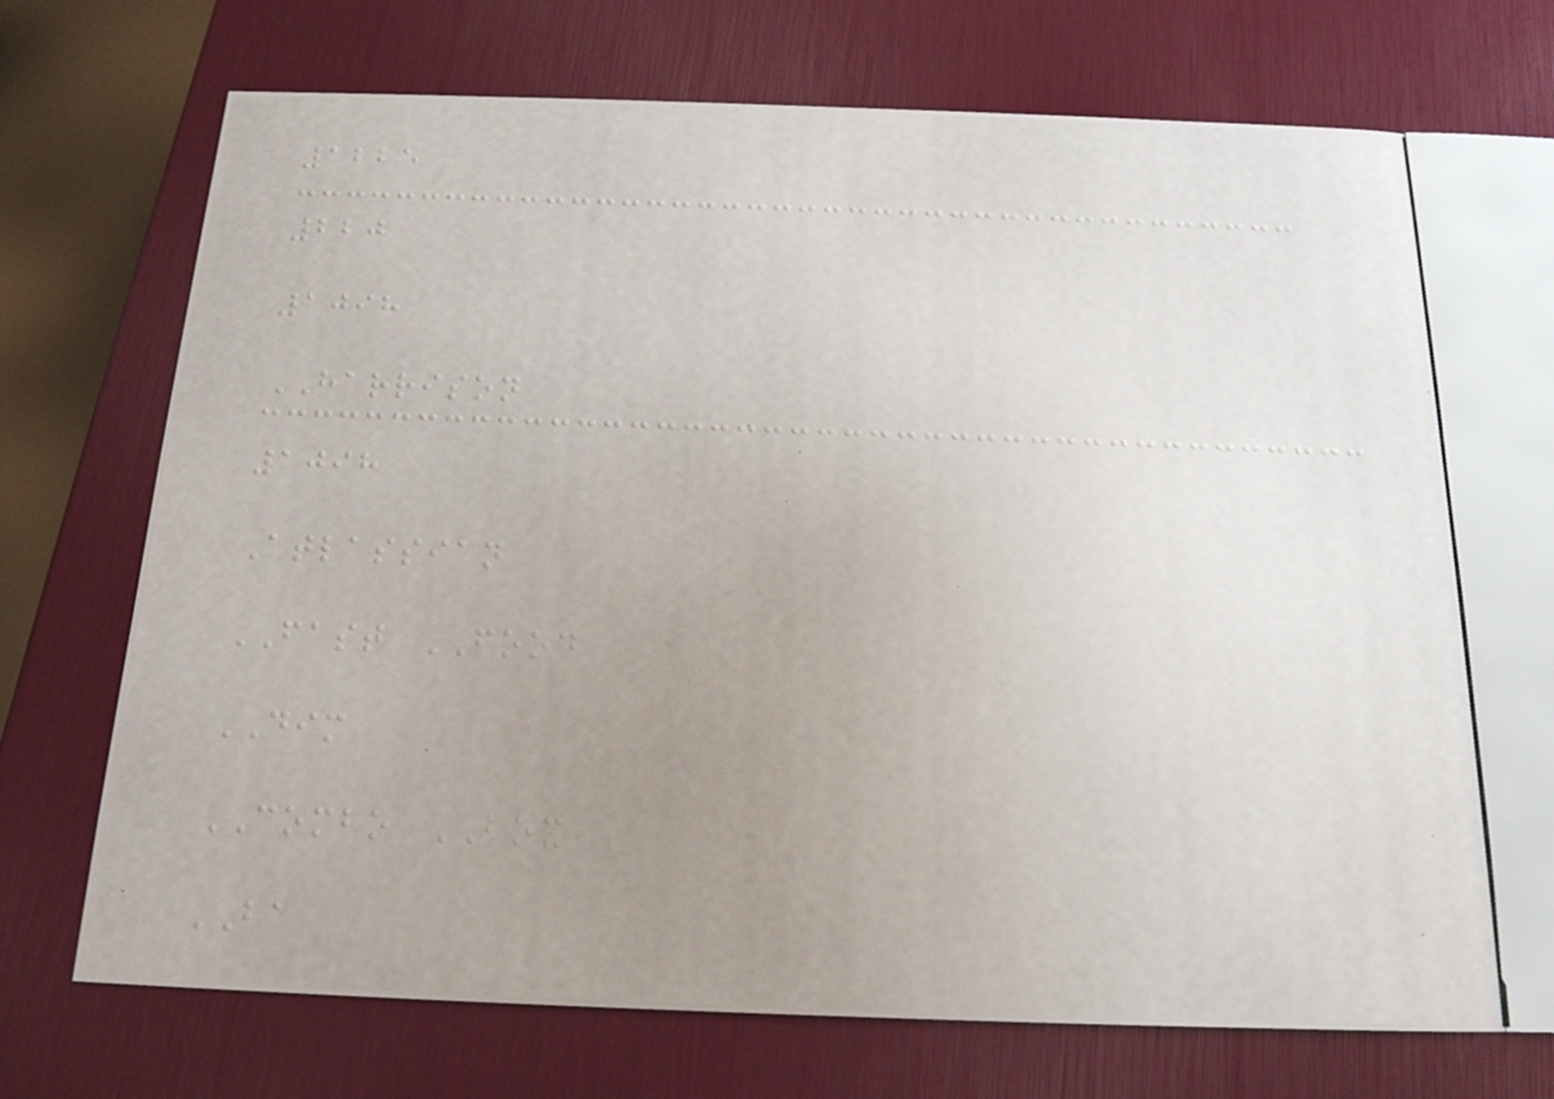1225
220
1098
HARRISON
1098
Atlassian
FAST FOOD
DIM
COMBO BOX
BA
